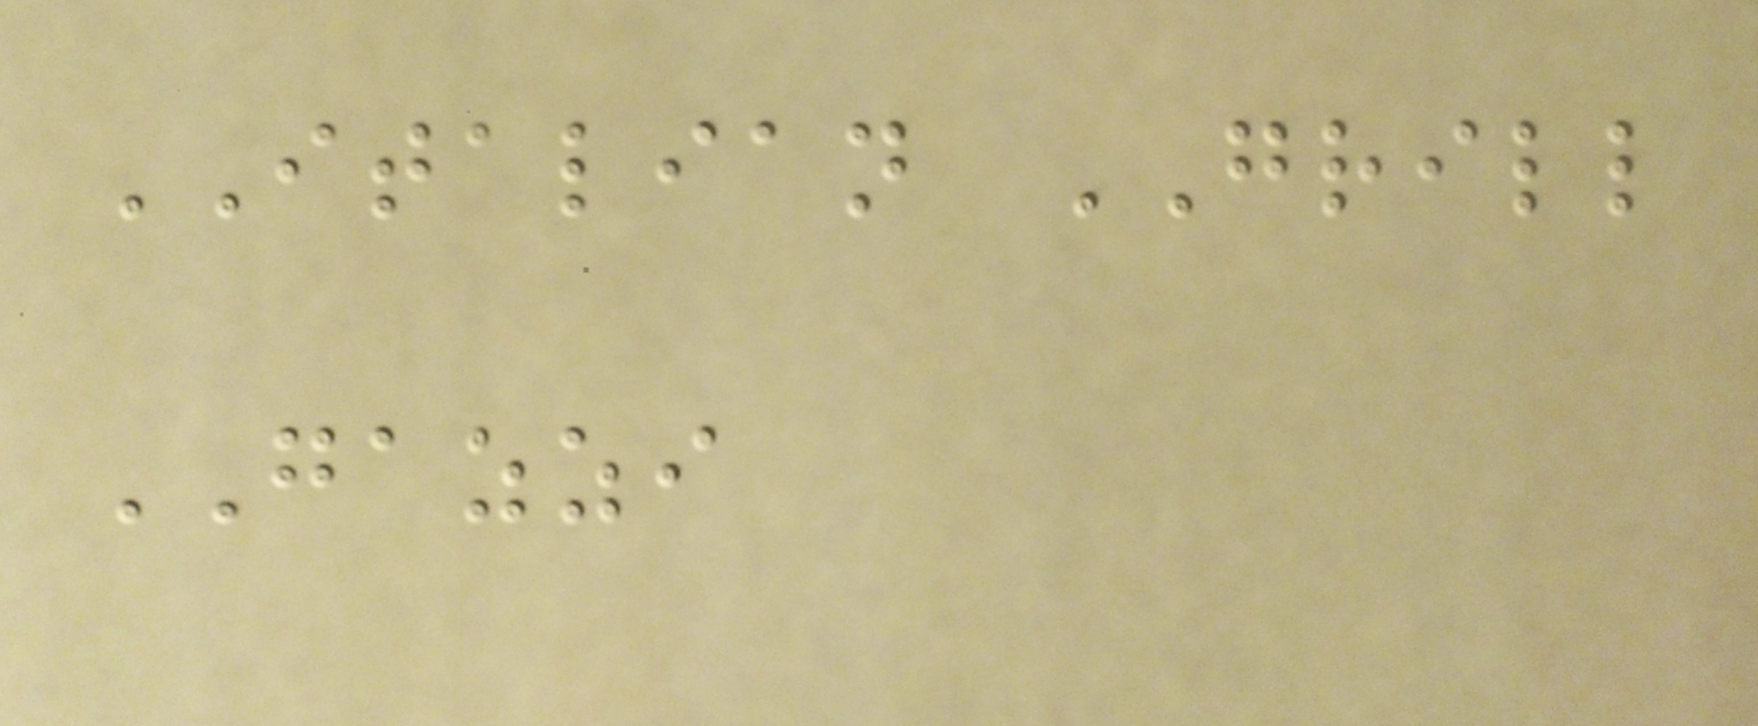ITALIAN GRILL
GAZZI
